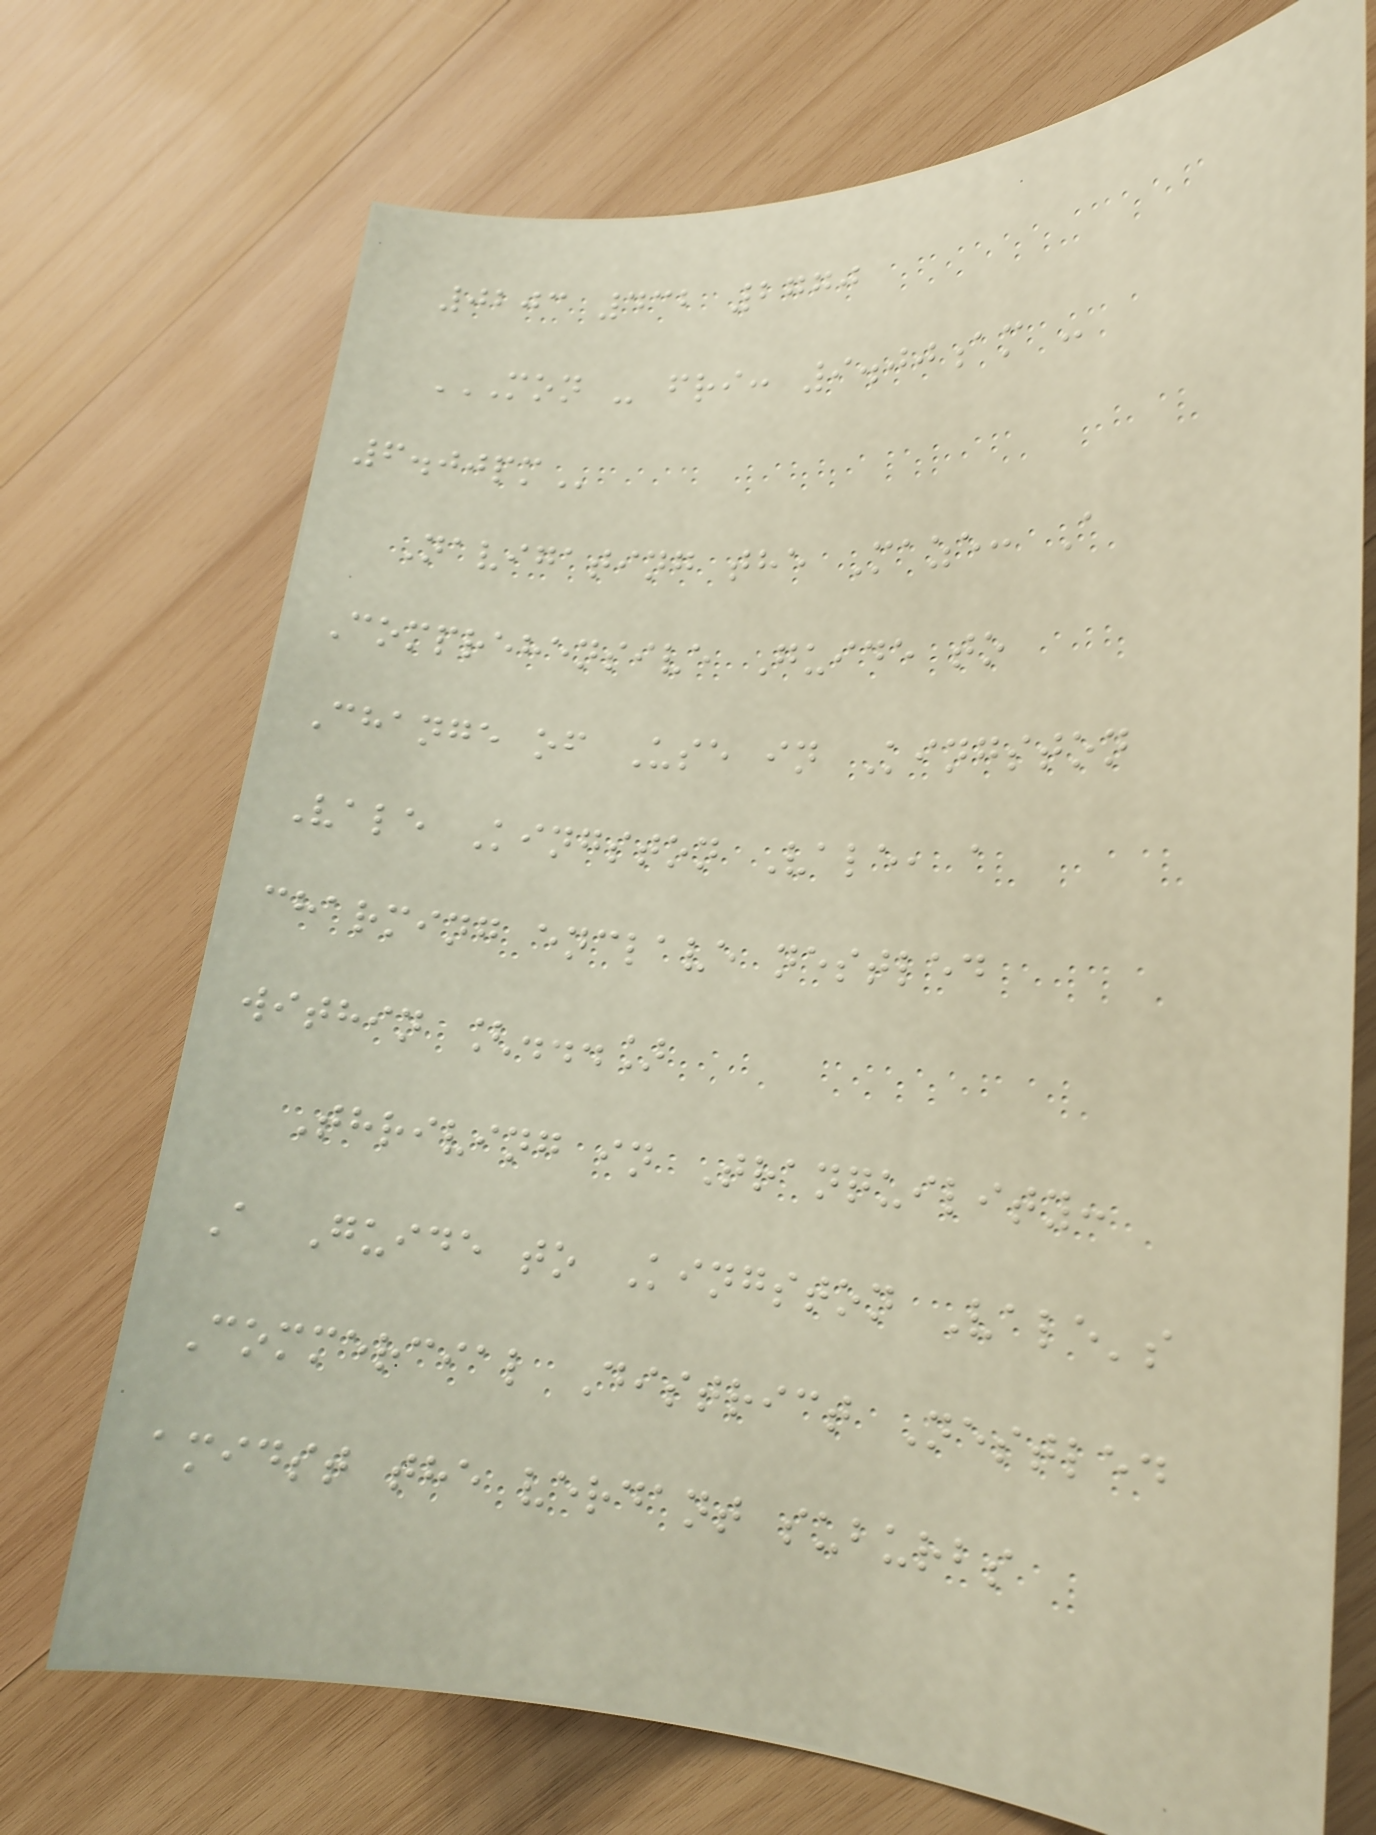0203 432 2770
MON - FRI: 9.00AM -
6.00PM
Navigating the Maze: A
Comprehensive Guide to
Change of Use in Kingston
Vale Kingston Vale, a
charming enclave nestled
within [...]
Thriving in Tranquility:
A Guide to Kingston Vale's
Commercial District Nestled
amidst the verdant suburbs
